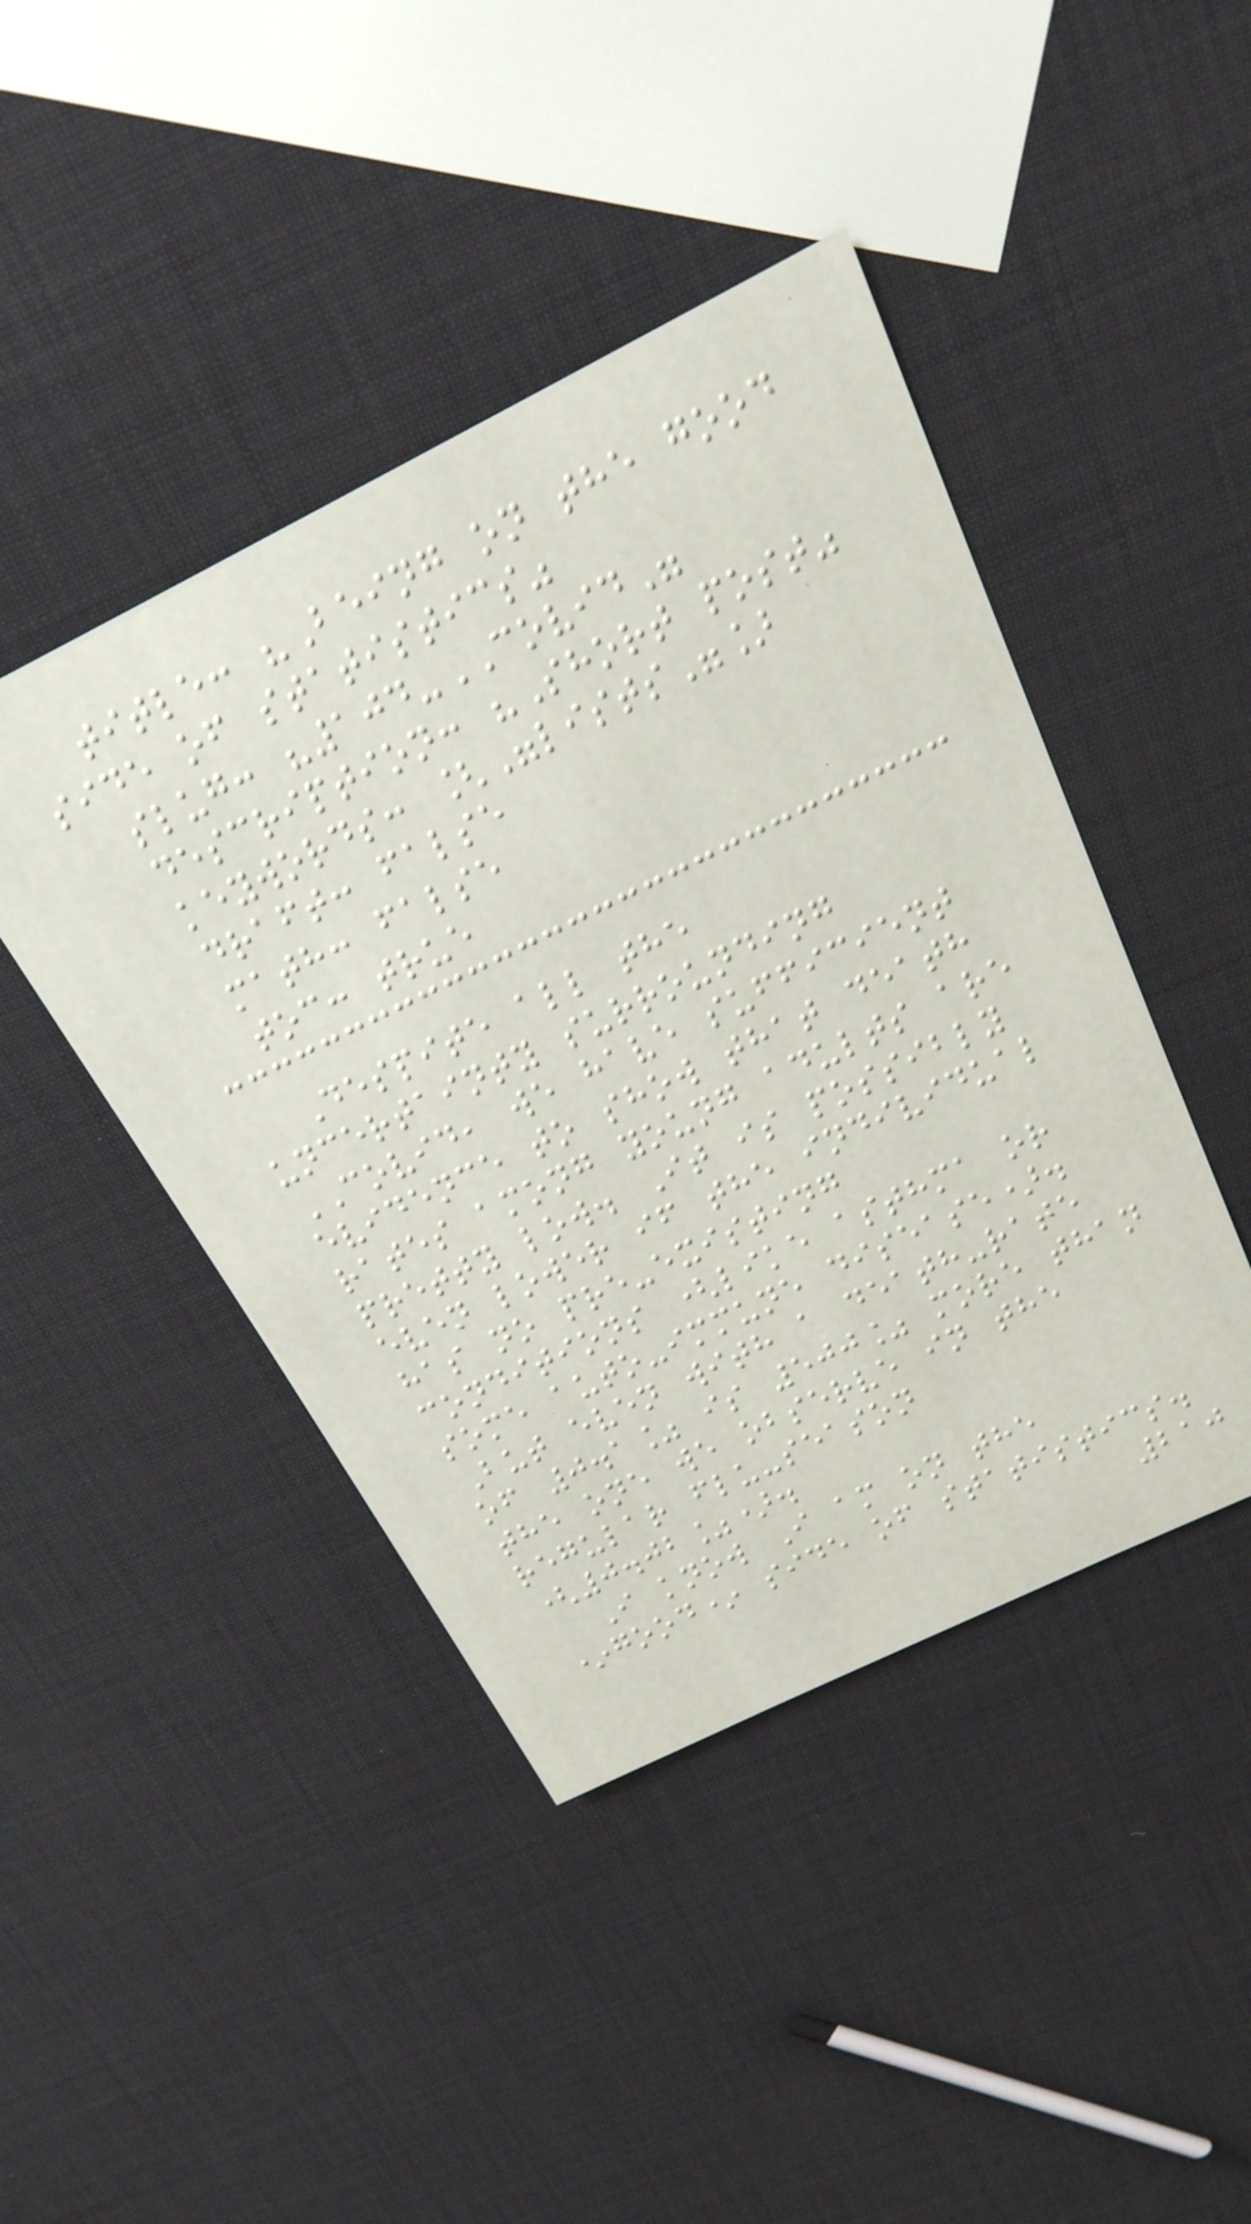title: "Being on the good
side of statistics"
slug: "104-COVID"
description: "Short post"
keywords: ["lists"]
draft: false
math: false
toc: true
Despite all the
uncertainty surrounding
COVID, we have sufficient
evidence to show that death
rates among young adults are
pretty low. It is possibly
even lower if the individual
has no pre-existing
conditions (like asthma or
some auto-immune disease).
But even with a death-rate
of 0.1% is 500% more than
the one we observe in the
regular flu-season
(0.02%).
I know I am on the
*good* side of statistics.
210
